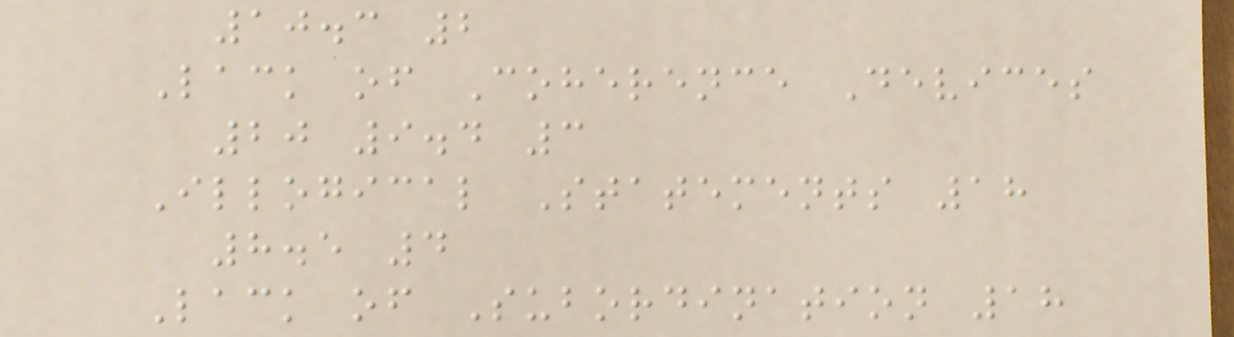10.3 2
Lack of Coherence Devices
20 9.4 3
Illogical Statements 18
8.5 4
Lack of Subordination 18
